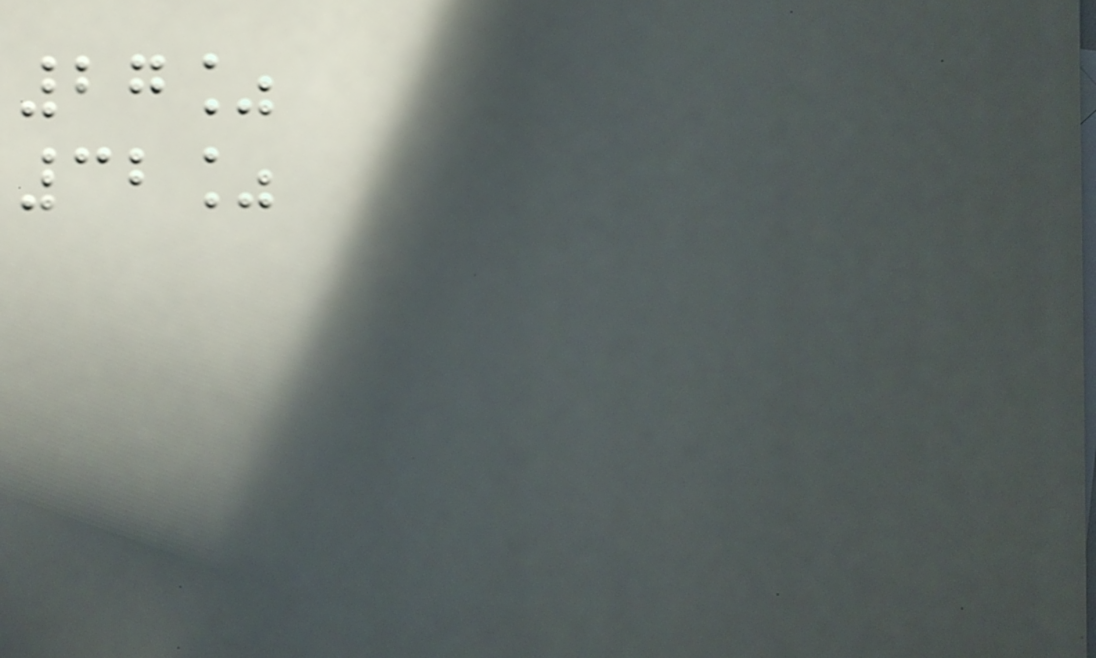27%
32%
